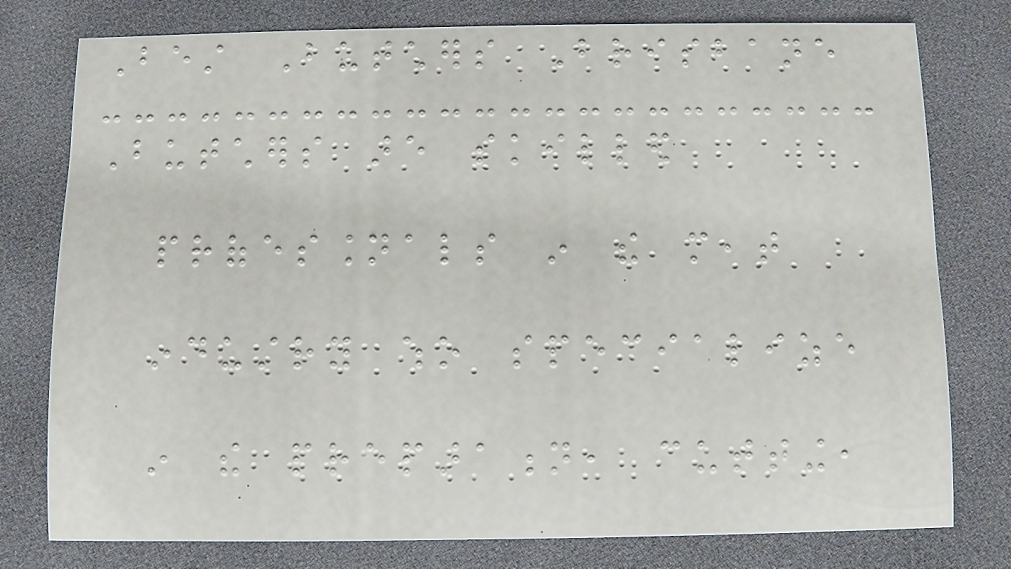Best Butchers Brisbane
Butchers are skilled
professionals in the meat
industry who specialize
in the preparation, cutting,
